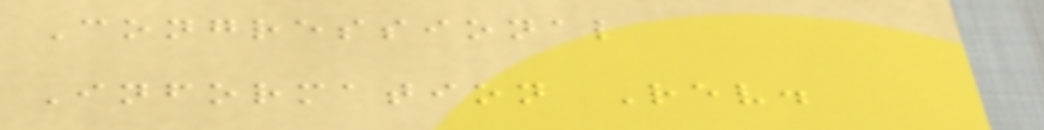Congressional
Information Rev.
